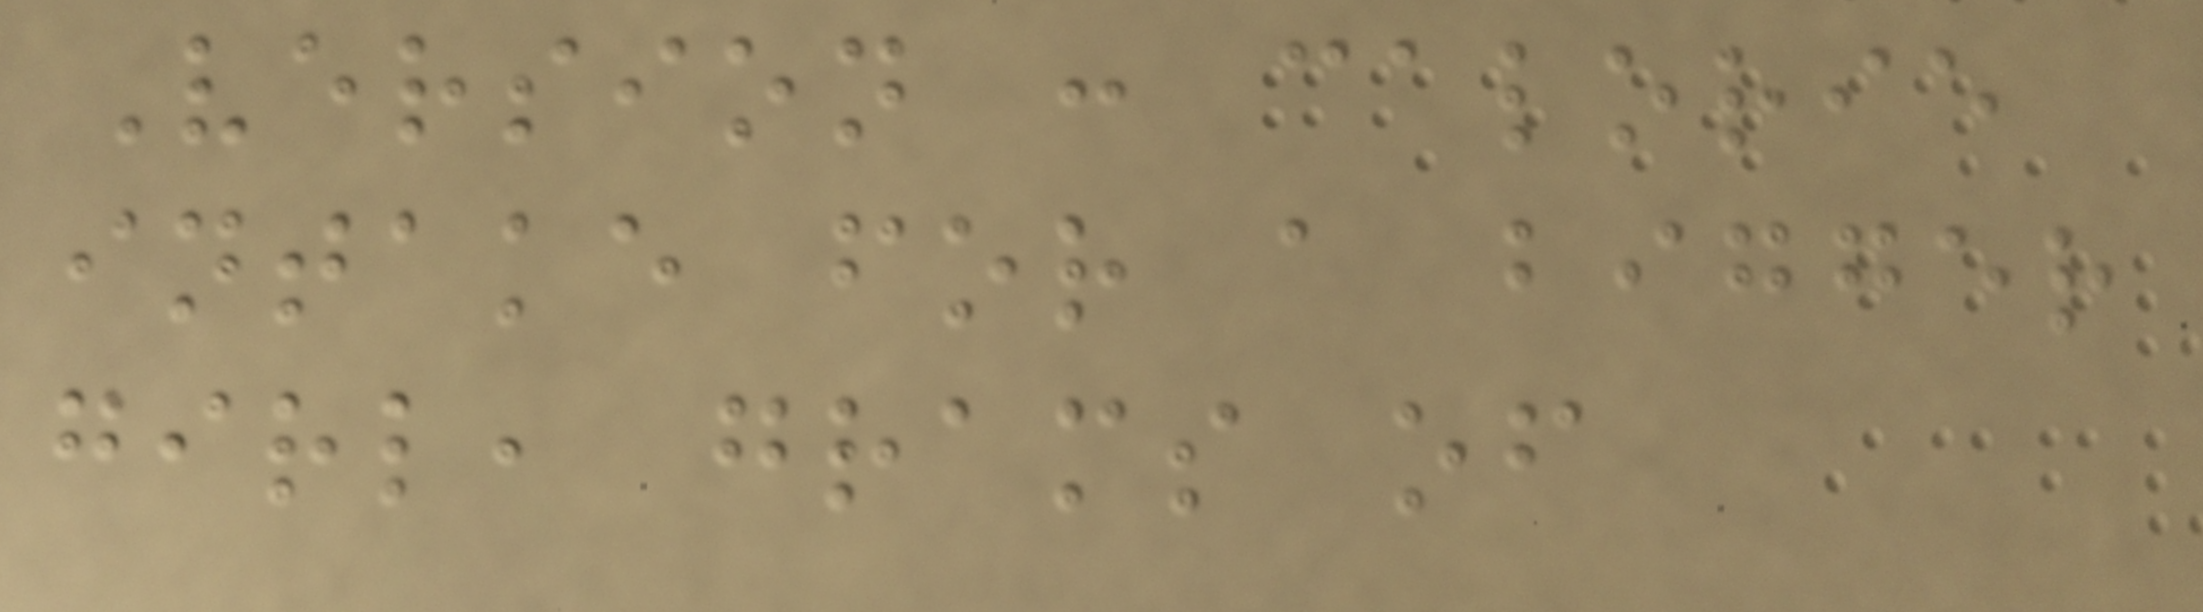Version : calorie
intake for a bigger
girl, grams of
